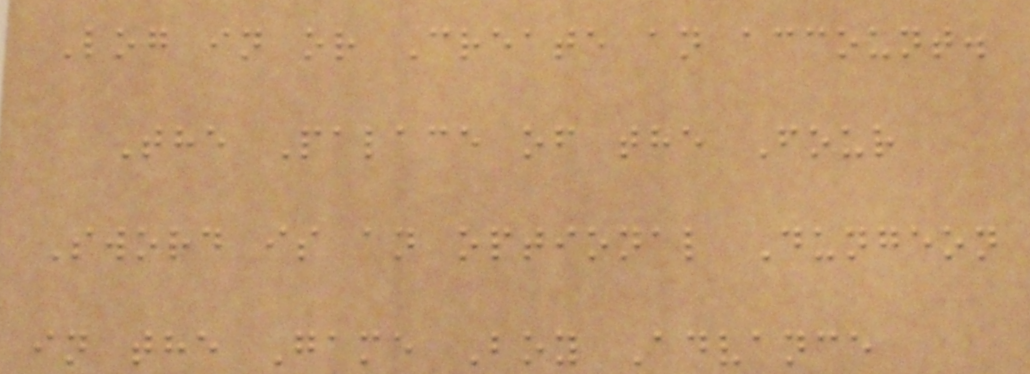Log in or Create an account.
The Palace of the Four
Sword is an optional Dungeon
in the Game Boy Advance
